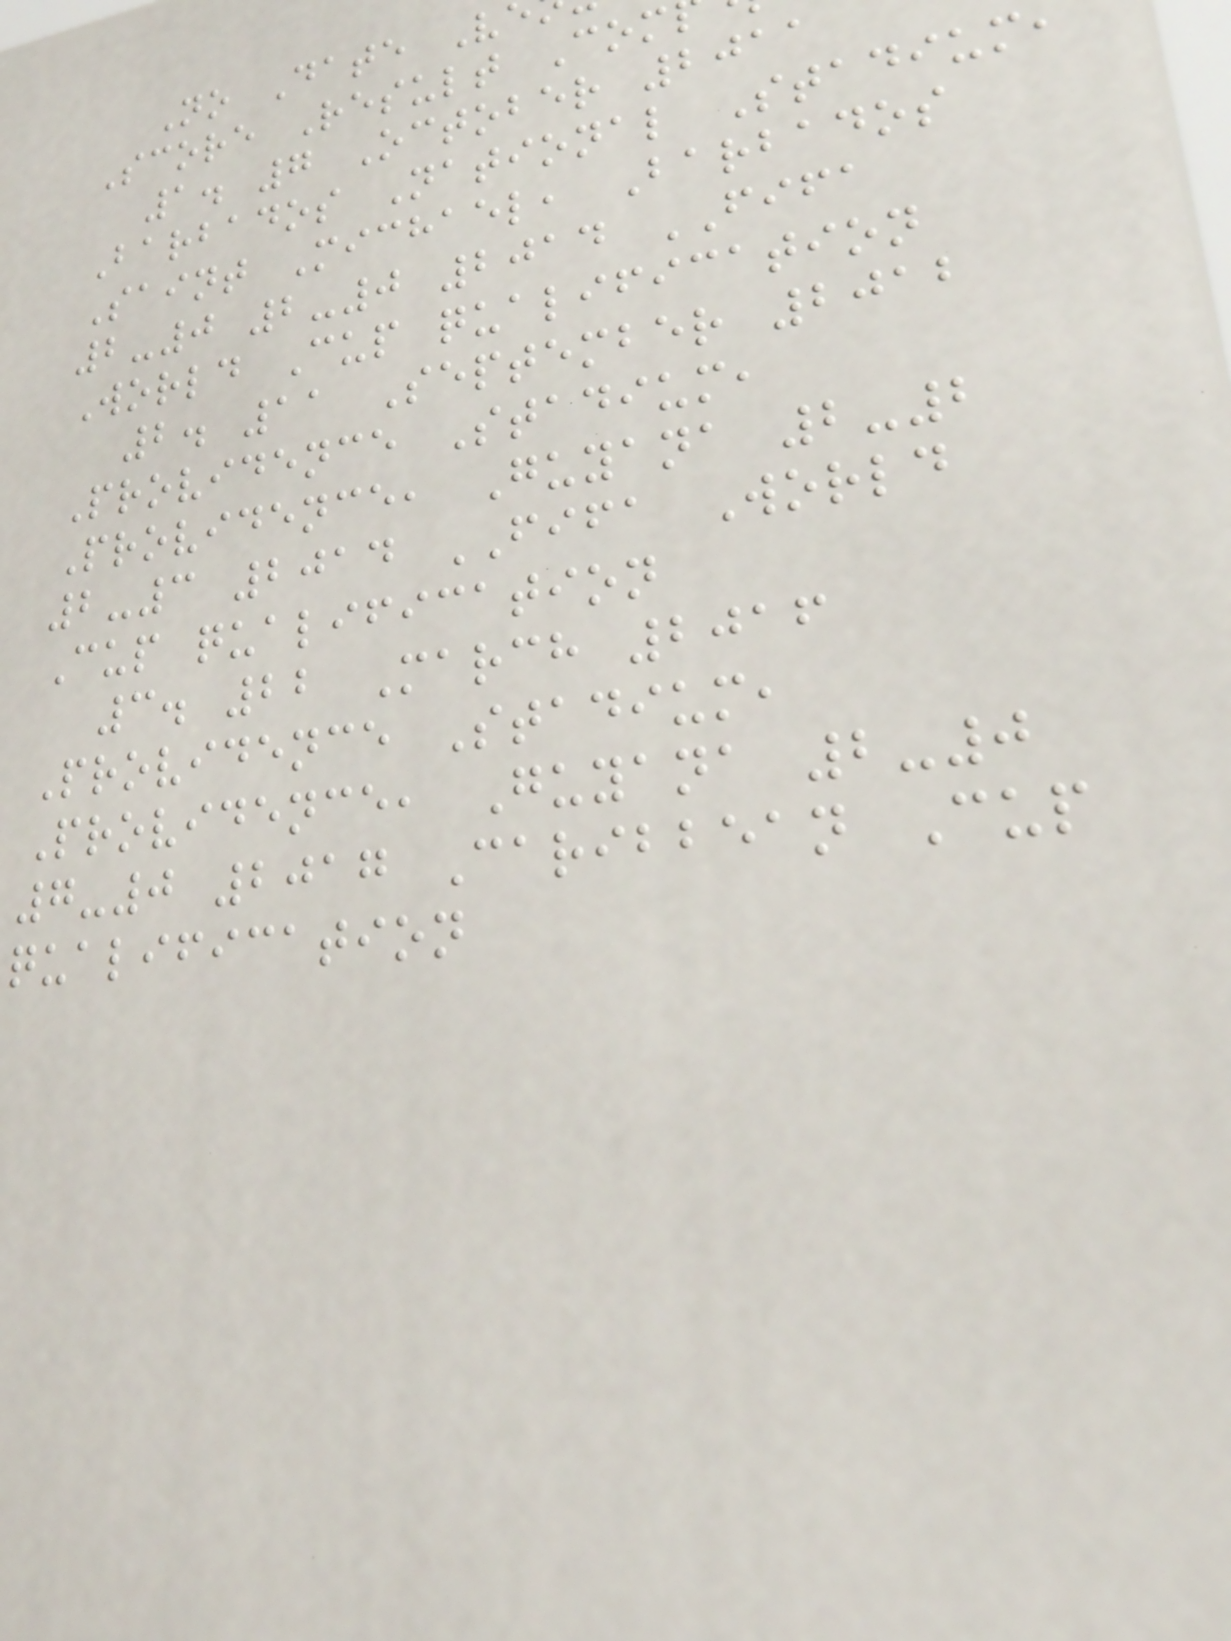No Date V
Score Result Com
1. 7 October 2011
Barbados National Stadium
Saint Michael, Barbados
2-0 2-0 2014 FIFA
World Cup qualification
2. 11 September 2012
Providence Stadium,
Providence, Guyana 2-2
2-3 2014 FIFA World
Cup qualification
3. 22 March 2016
Providence Stadium,
Providence, Guyana 2-0
7-0 2017 Caribbean Cup
qualification
